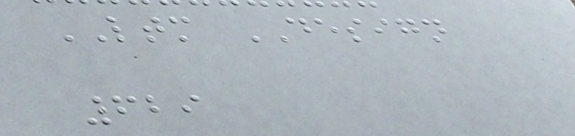LTM DESIGN
629
